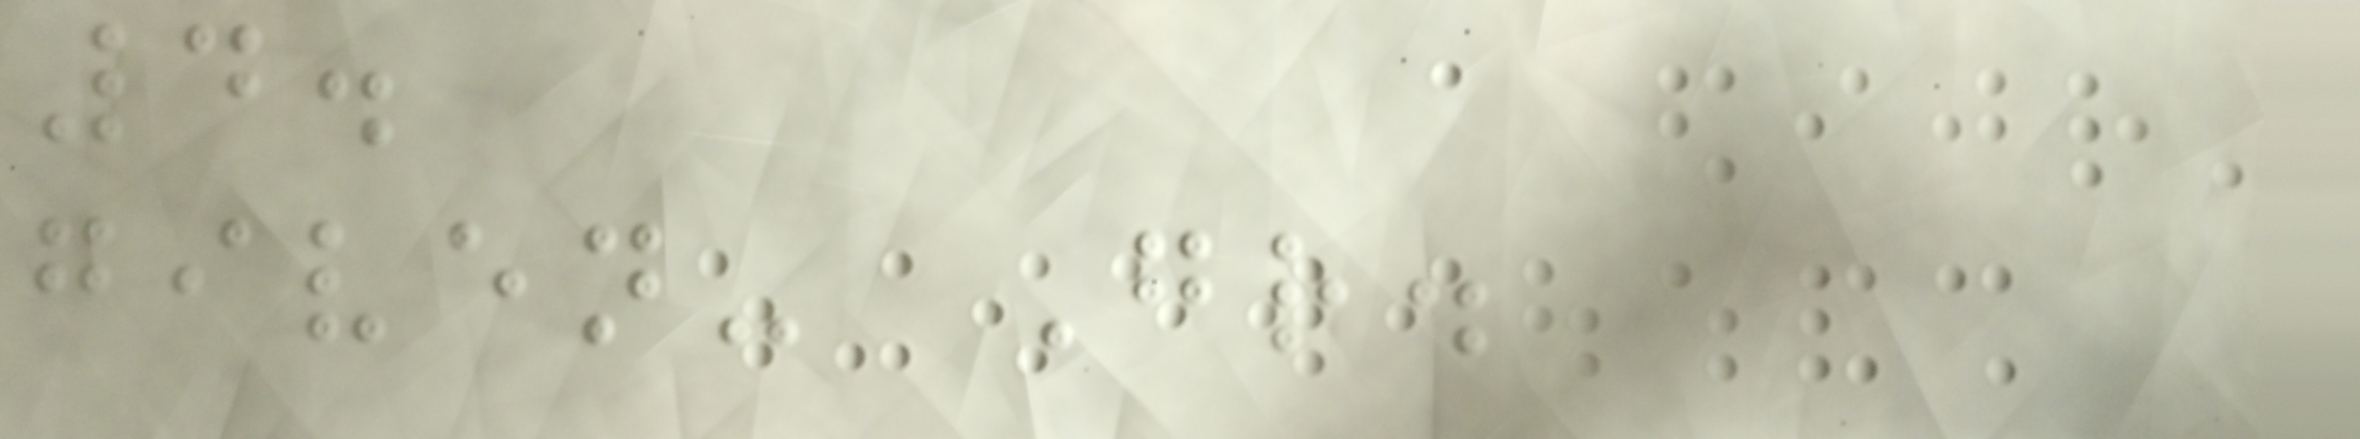4.
given- Gr.
